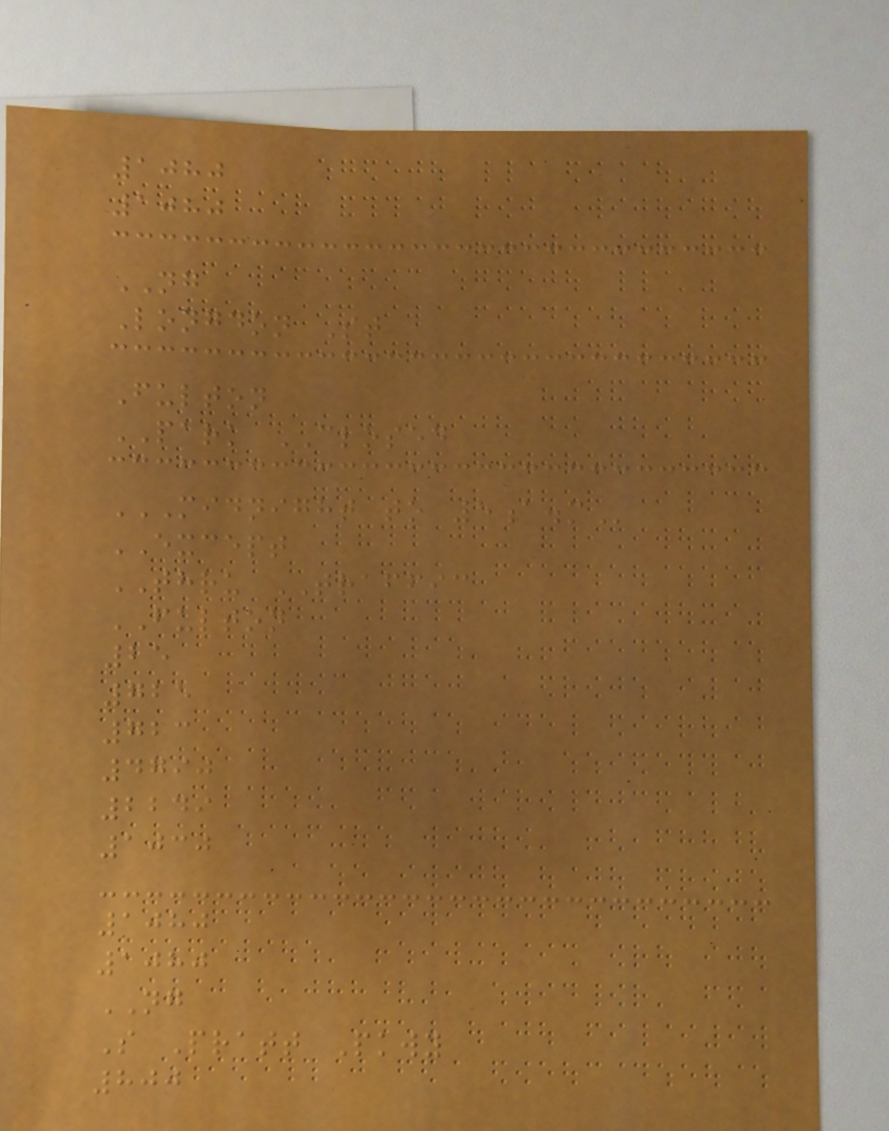1080
1080
NG
Longdon St
Fulton
PARK CLOSED
MIDNIGHT TO 5A.M
EXCEPT
THRU TRAFFIC
FULTON
25
725
723
4790
2249
1030
1080
1080
NG
S Pratt Pkwy
800
